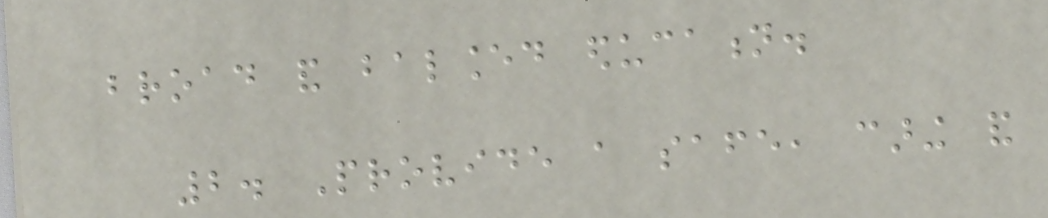broad and balanced education.
2. Provide a safe, caring and
